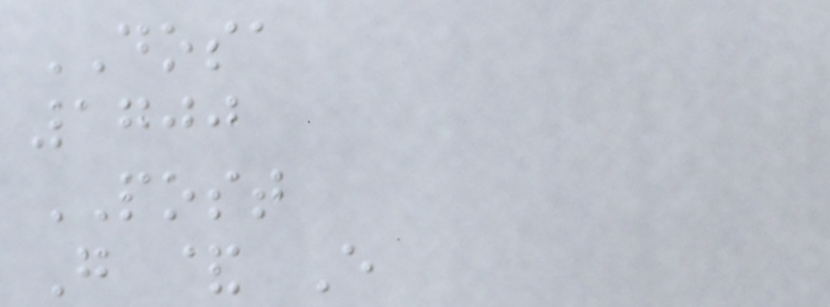DOSA
1700
POST
G & E
